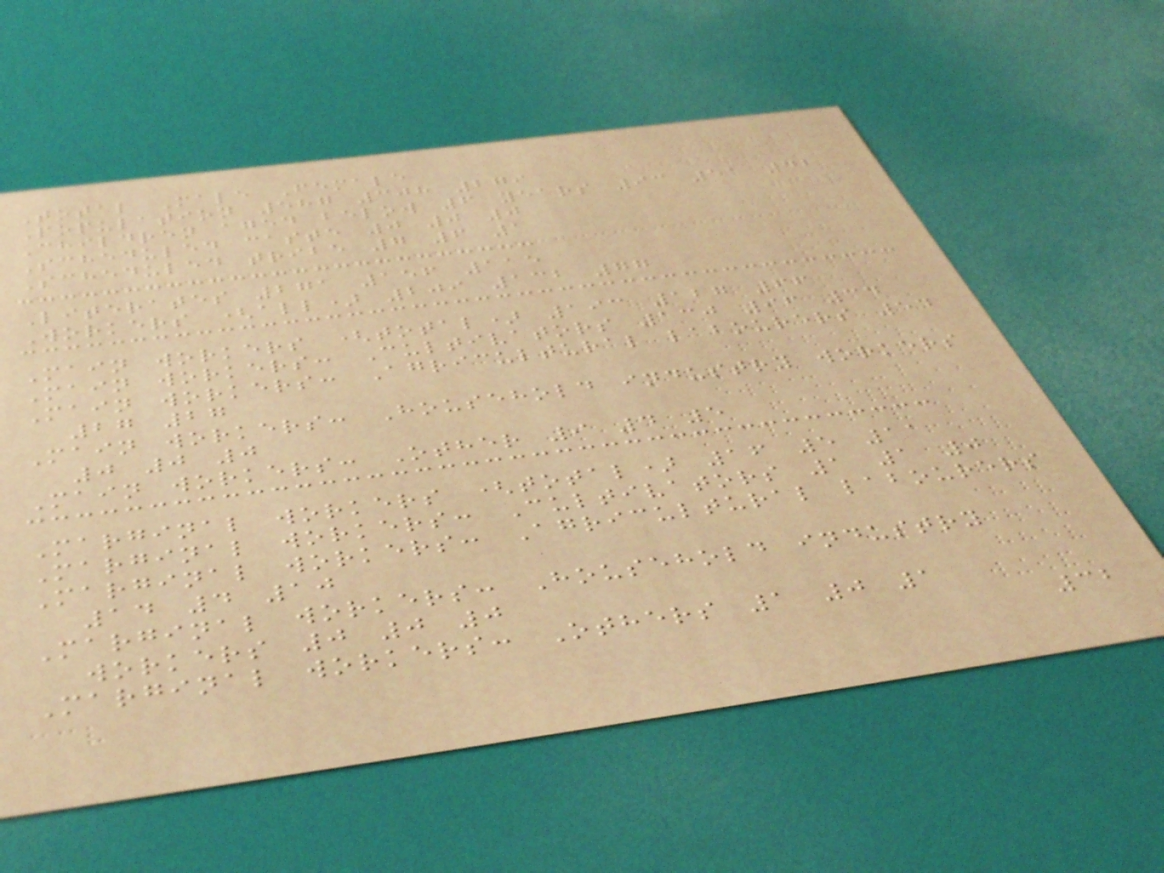Total Male Female
Population 587 308 279
Children aged below 6 years 93 51 42
Scheduled caste 0 0 0
Scheduled tribe 7 6 1
Literates 271 156 115
Workers (all) 209 132 77
Main workers (total) 193 127 66
Main workers: Cultivators 130 96 34
Main workers: Agricultural labourers 54
27 27
Main workers: Household industry workers
0 0 0
Main workers: Other 9 4 5
Marginal workers (total) 16 5 11
Marginal workers: Cultivators 1 1 0
Marginal workers: Agricultural labourers
14 4 10
Marginal workers: Household industry
workers 0 0 0
Marginal workers: Others 1 0 1
32
